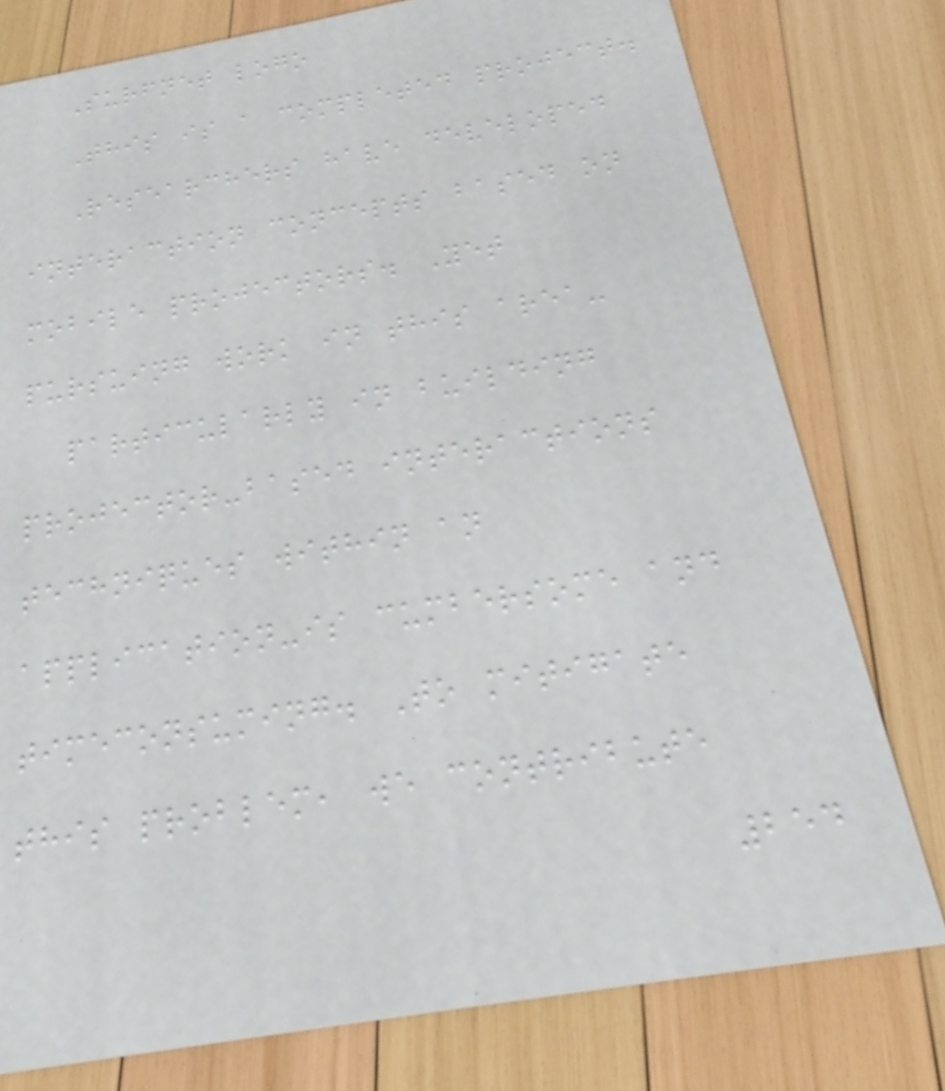Surfnet logo
This is a completed project.
Researchers have developed
interaction concepts based on
mobile projectors. Yet
pursuing work in this area-
particularly in building
projector-based interactions
techniques within an
application-is cumbersome and
timeconsuming. To mitigate
this problem, we contribute
254
